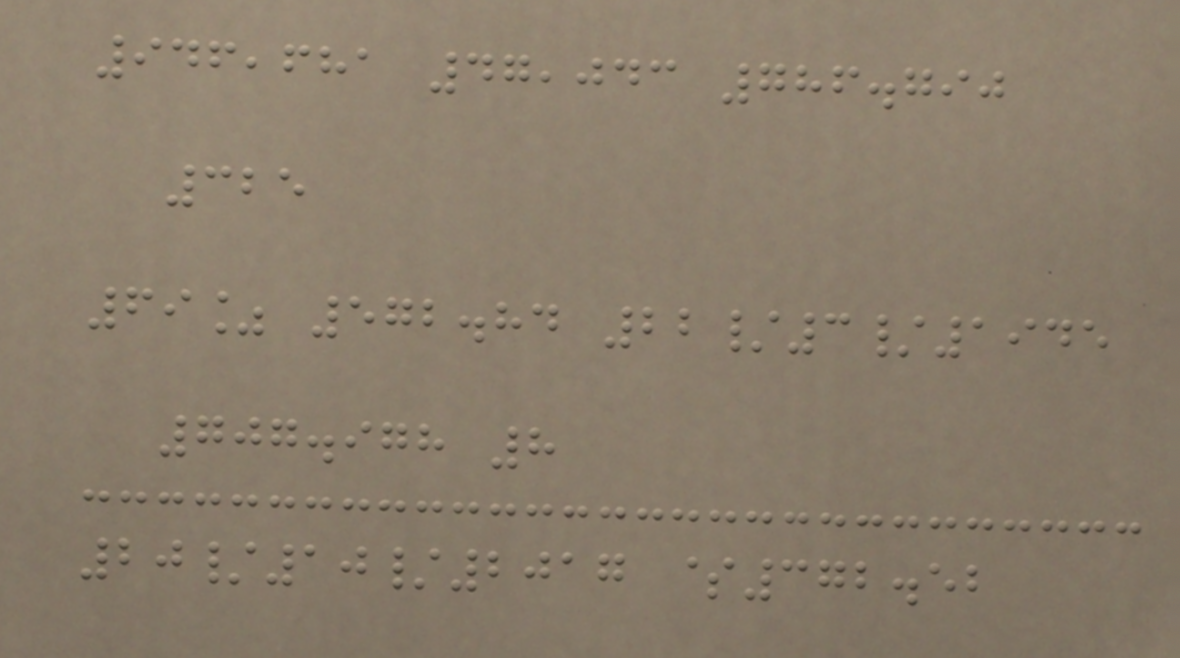946,681 47,043 786.790
325
69% 572.84 22/3/1945
707.978 8
20/10/2017 $372.52
